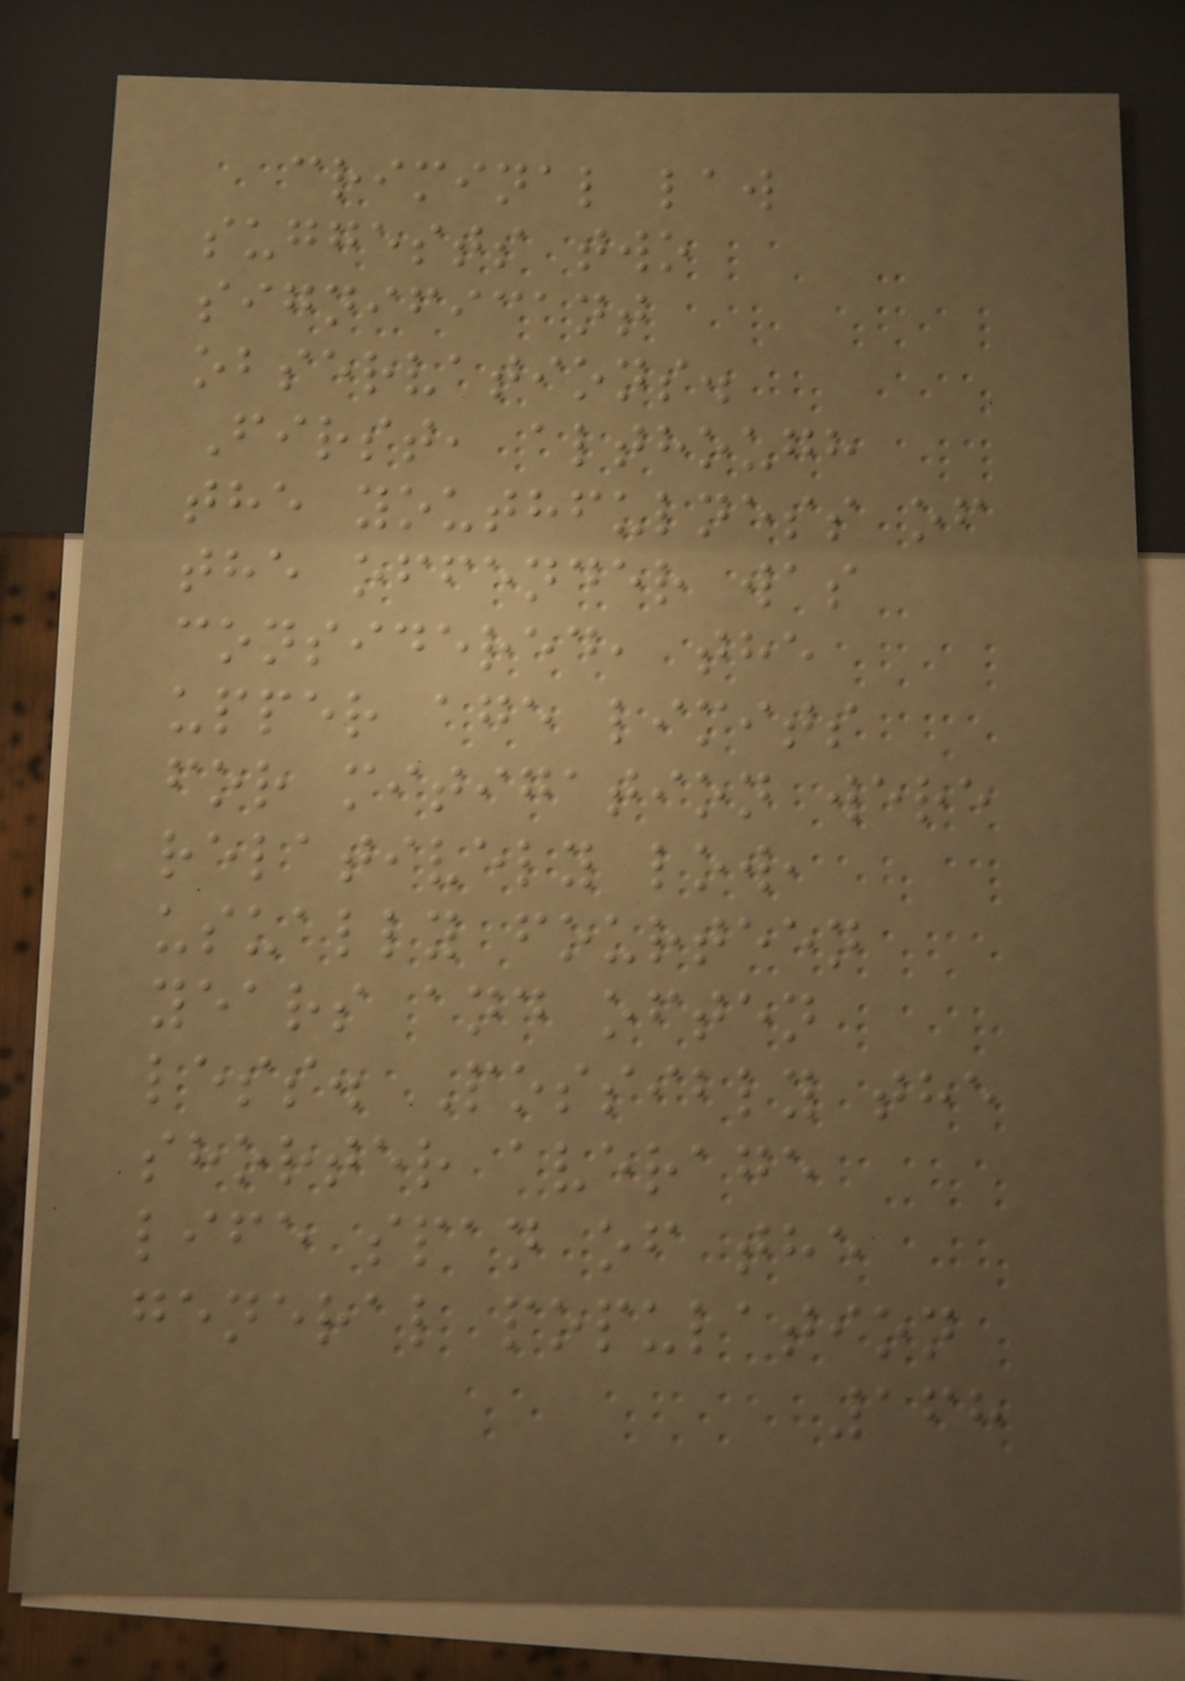criminal law
suggests two
significant
observations.
First, although
the youthfulness of
the offender was
considered, the
upper age limits
for mitigation were
relatively low,
usually fourteen
years and often
less. Possibly the
shorter average
life span of the
general population
168
